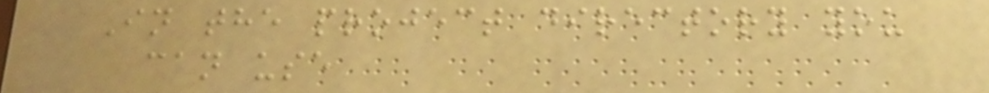In the project directory you
can use
